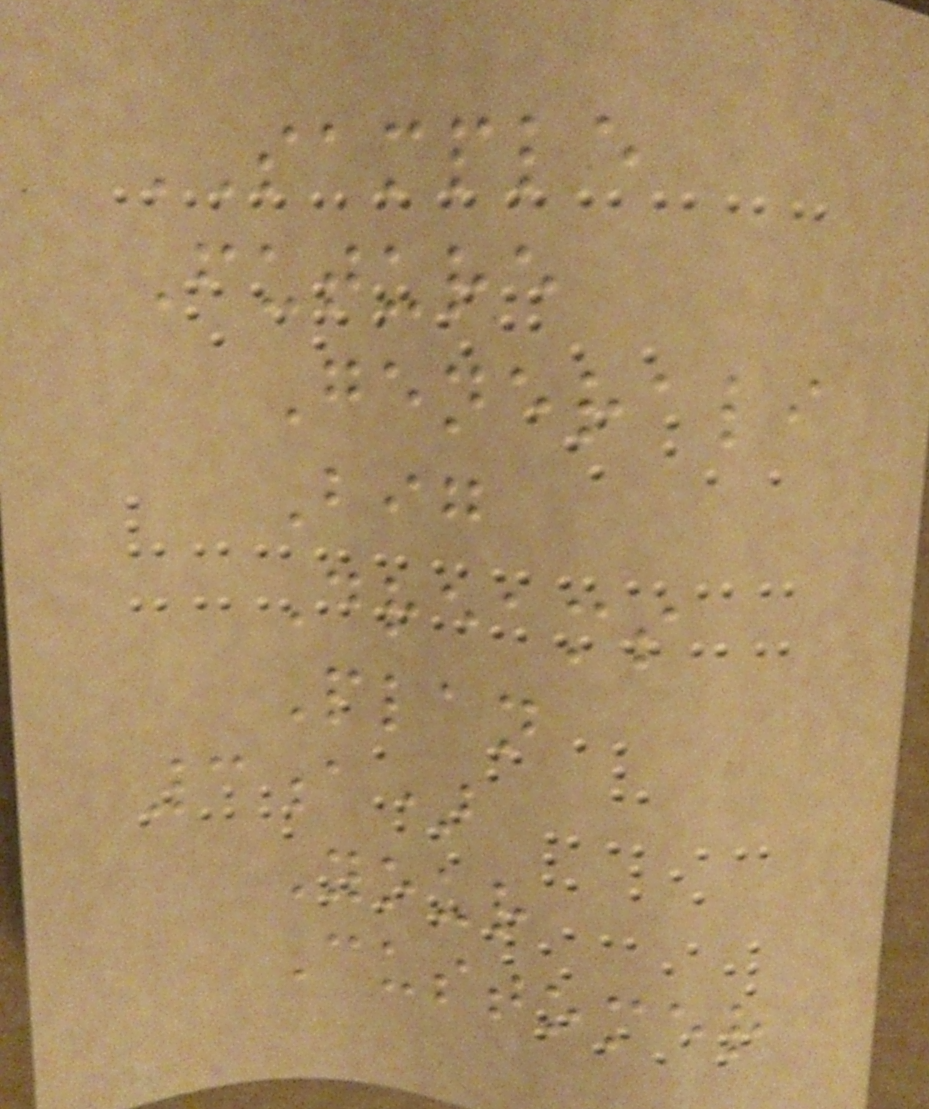SAMPLE
Future
Generali
Big
Dreams
Plan
3a)
Your
Customer
